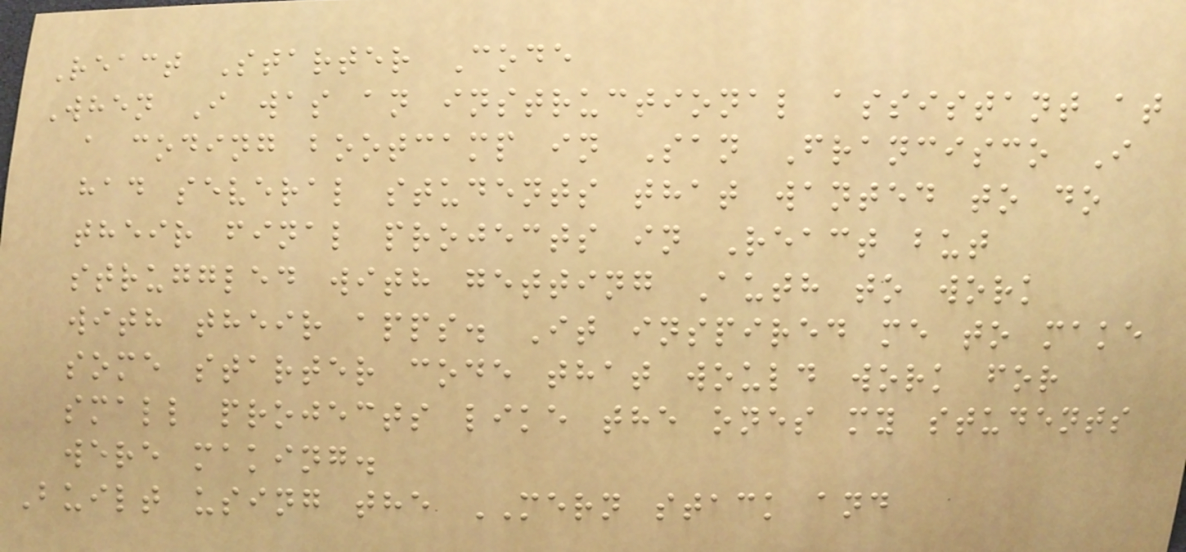React Starter Code
When I was an instructional assistant at
a coding bootcamp in San Francisco I
had several students that wanted to do
their final projects in React but
struggled with getting Auth to work
with their apps. It inspired me to make
some starter code that would work for
small projects like the ones my students
were making.
Built using the MERN stack and
